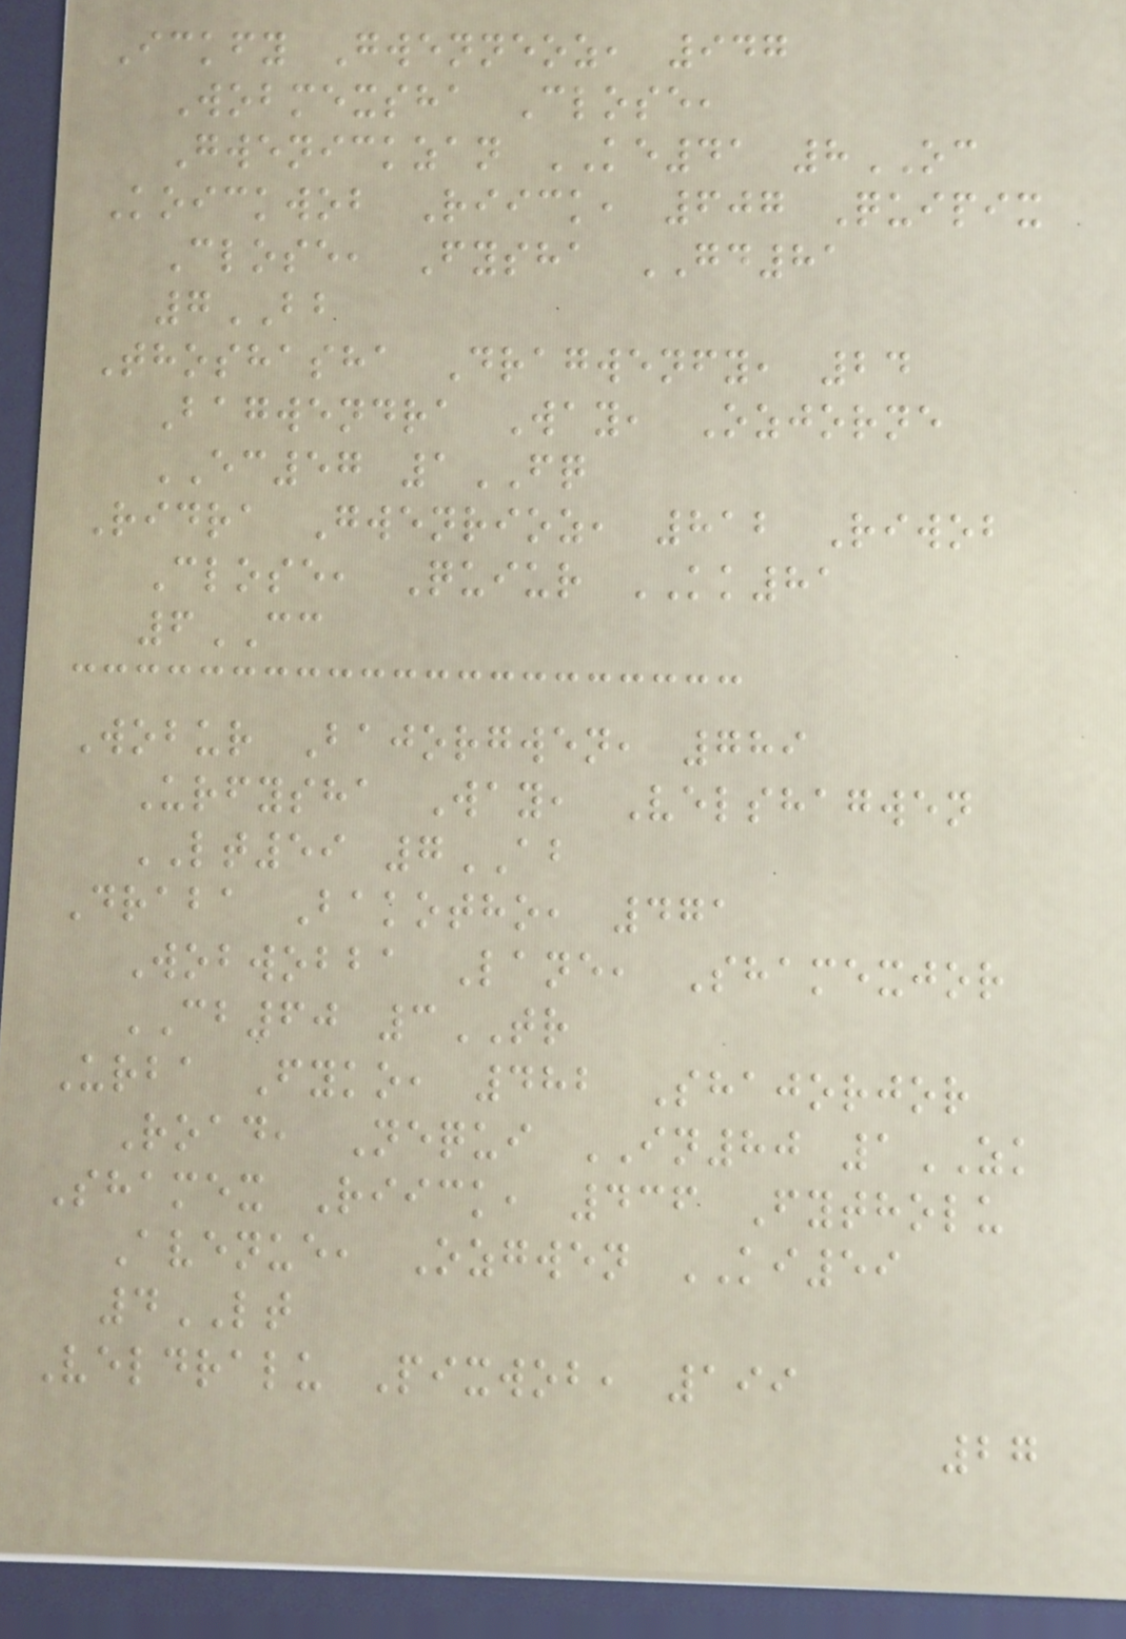Ickfy Gwenneoz, 947
Wobmexsha Close,
Gwenickzan KE41 8OC
Koickwob Riick, 607 Quipix
Close, Fysha GD81
7BB
Thoshasha Dragwenfy, 24
Bagwendra Way, Ozjorne
EC57 1FQ
Ridra Gwenrioz, 812 Riwob
Close, Quiur KK81
6CC
Wobur Bajorgwen, 789
Urfysha Way, Velshagwen
LT59 7AB
Draba Bakotho, 471
Wobwobba Lane, Shamexjor
CB60 3TR
Urba Fyko, 482 Shajorjor
Road, Nequi IN80 1ZK
Shamex Riick, 436 Fytholu
Avenue, Ozgwen KI59
4LT
Veldralu Pixwob, 199
27
